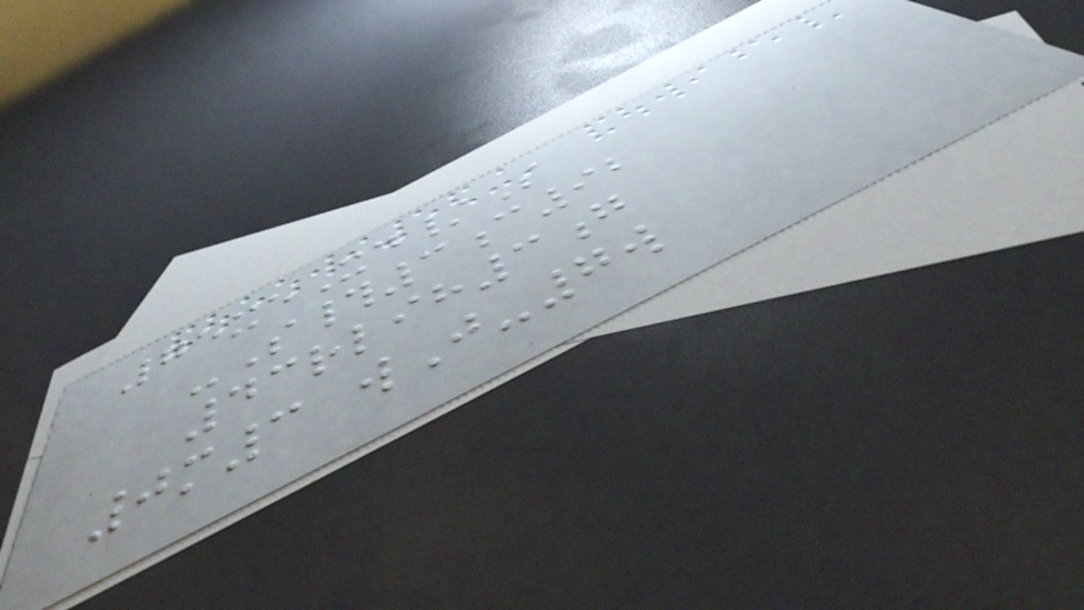75xeXd/S
-S#3c92
43rlih3g
0m3 wJ-7w
